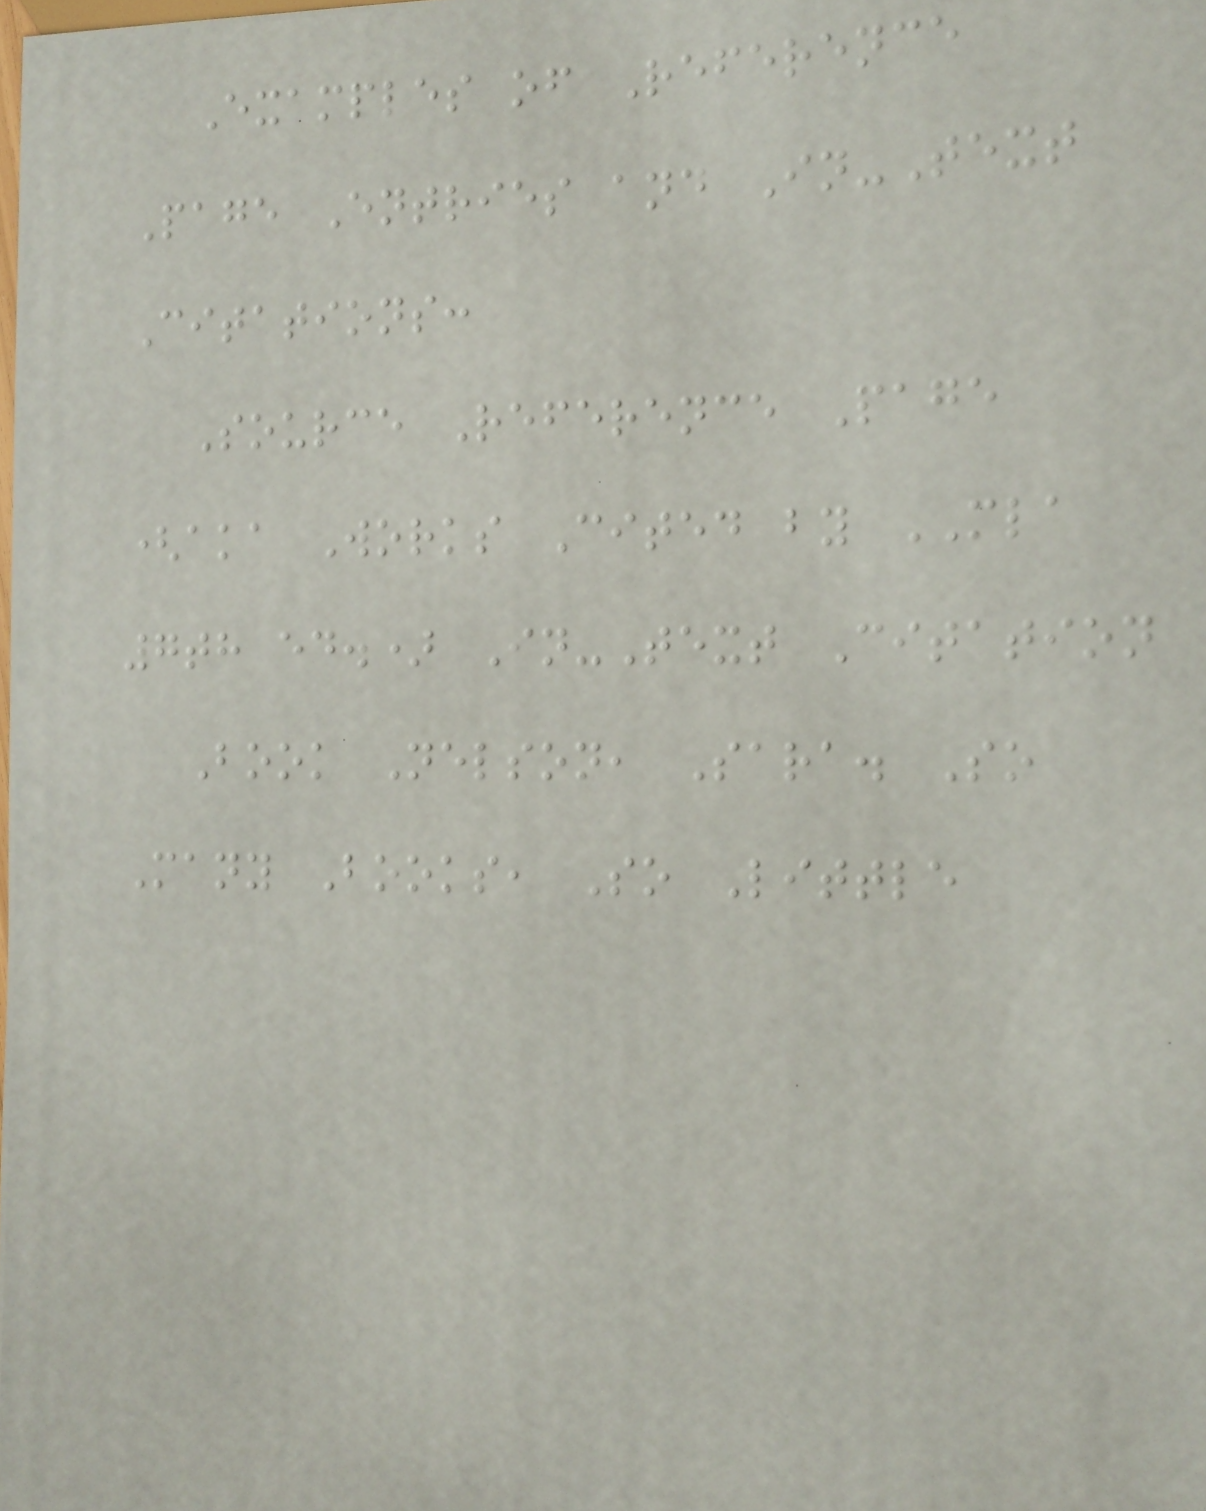Examples of Reference
Page Entries and In-Text
Citations:
Source Reference Page
(aka Works Cited by MLA
7th ed.) In-Text Citation
Book Nelson, Sara. So
Many Books, So Little
